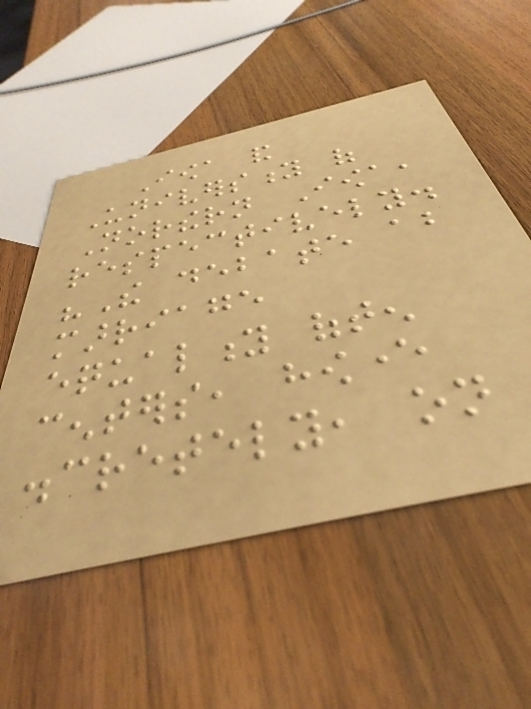Iowa and
University of
Northern Iowa,
respectively.
"The debate about
marriage
equality often
centers, however
discretely, on
